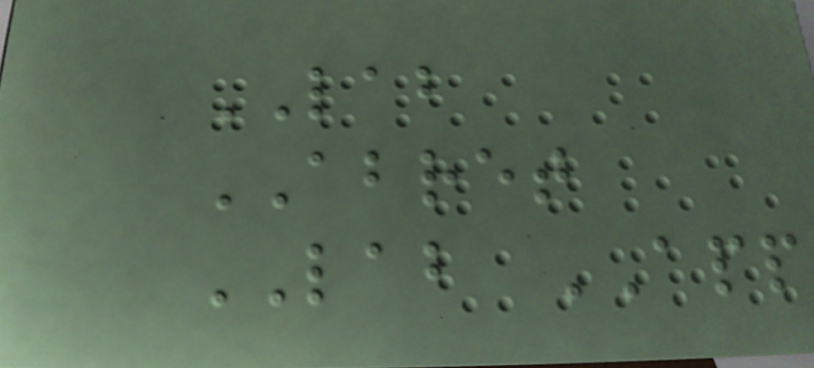LAB
ABRET
LAB APP
